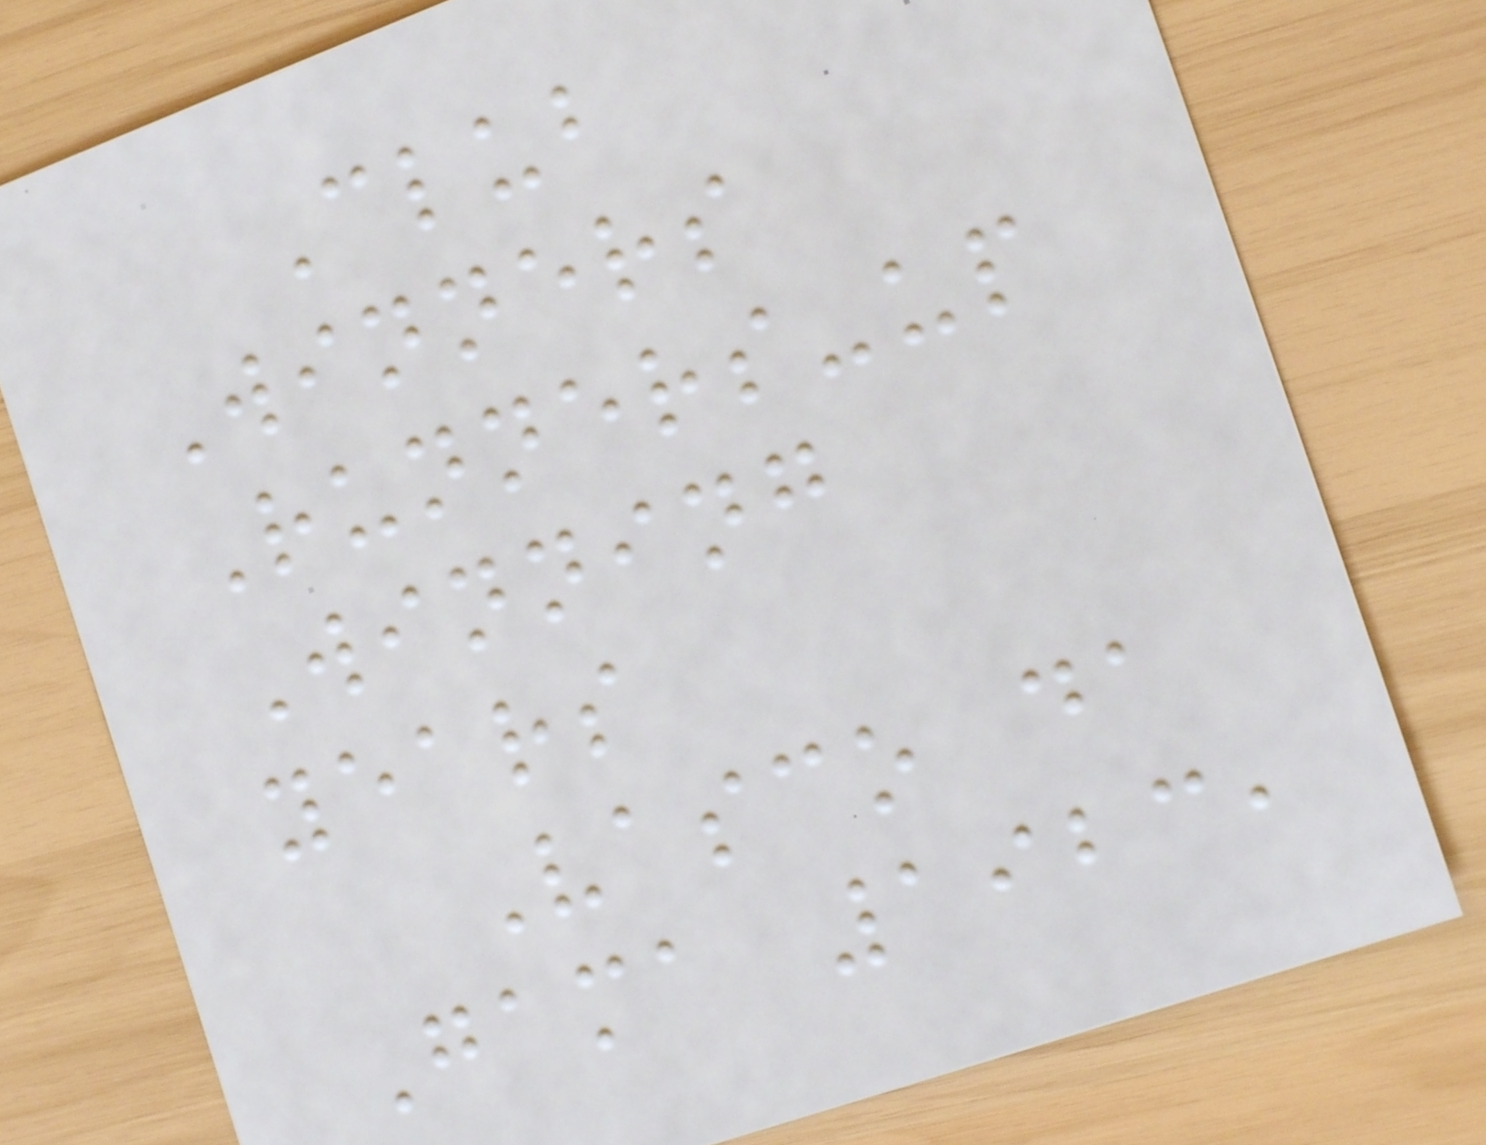Club
Winners
Runners-up
Winning
years
Vasco da
Gama 1923,
